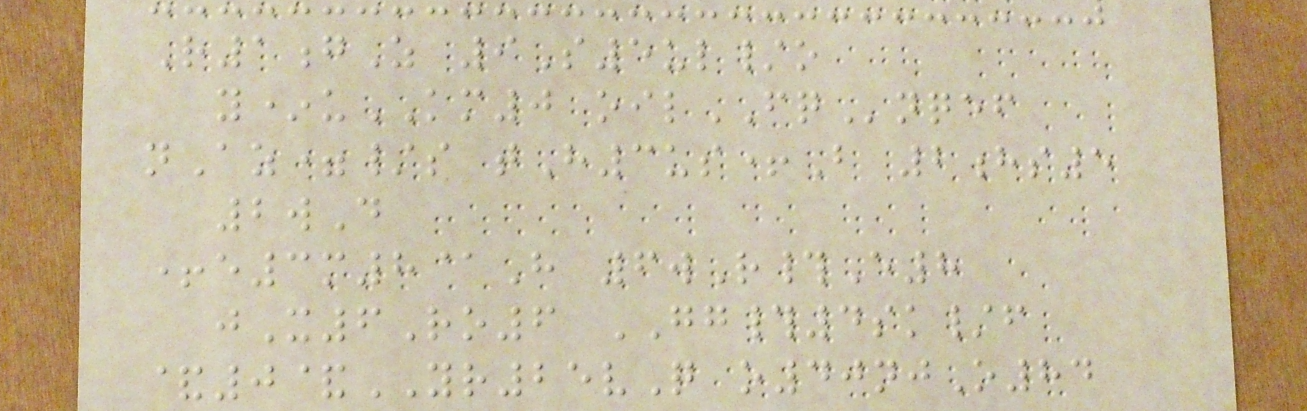R1gZ 9S5ul/o
y*uKM0 oilFQnqef
nAz=/s tH3us+B 2hs5
2wD
+e3m8@H 6wR#E8
jX6Ro6 GG#4sk/f
&0&YR25vQ o40njO84
